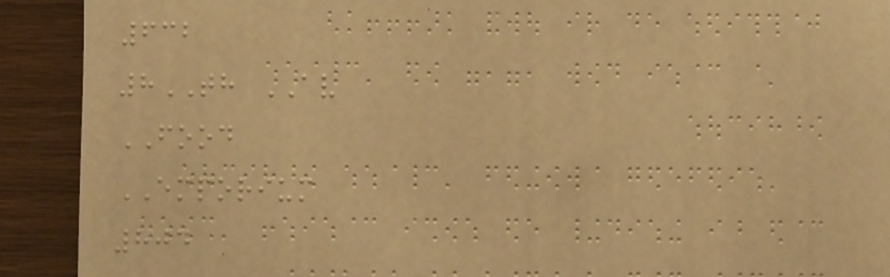632
8TH AV
FOOD
EMPORIUM
804
